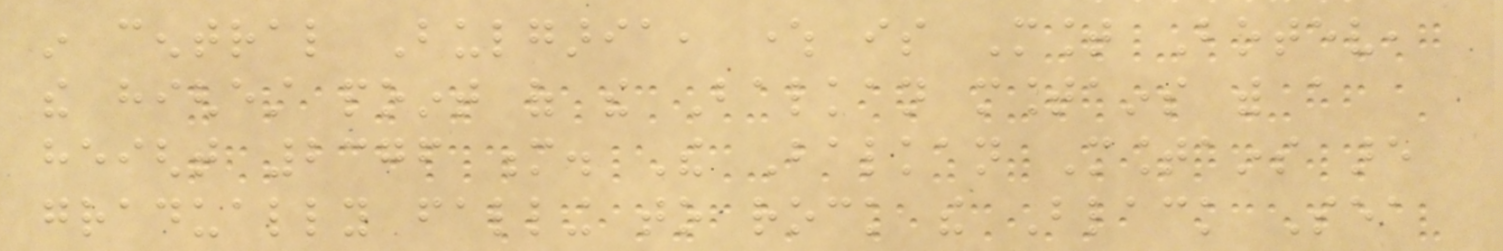in central Bulgaria, where is Mount Botev,
the highest point of the Balkan mountains with a
height 2376 m. The Balkan Mountains are
gradually falling to rock the Black Sea
